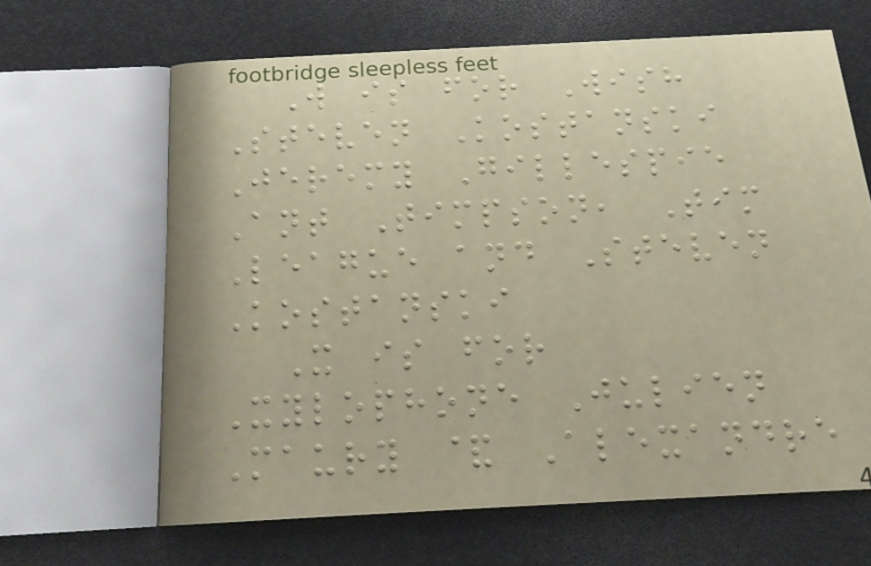W is for Wish
Steven Kostanski
Jeremy Gillespie
Ant Timpson, Tim
League and Steven
Kostanski
X is for
Xylophone Julien
Maury & Alexandre
